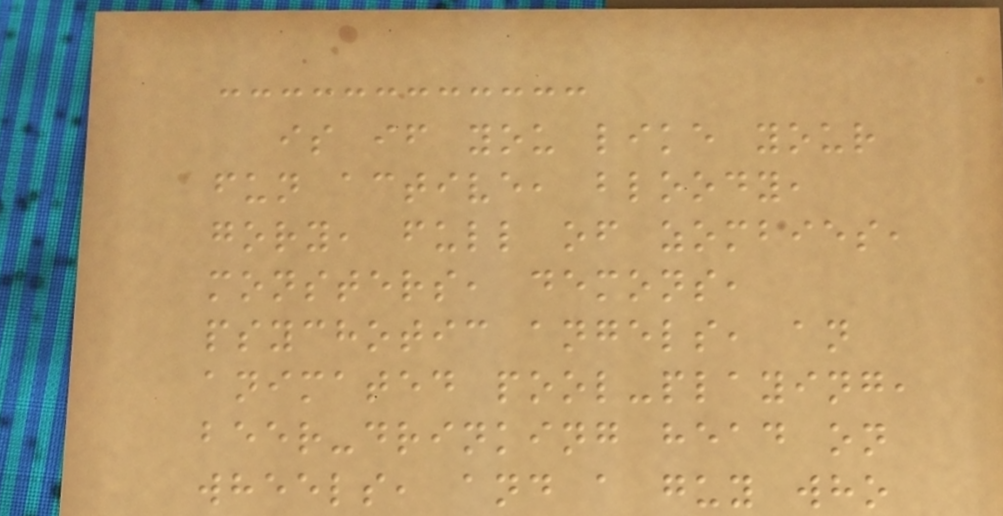is if you like your
fun active, bloody,
gory, full of zombies,
monsters, demons,
psychotic angels, an
animated pool-playing,
beer-drinking head on
wheels, and a guy who
